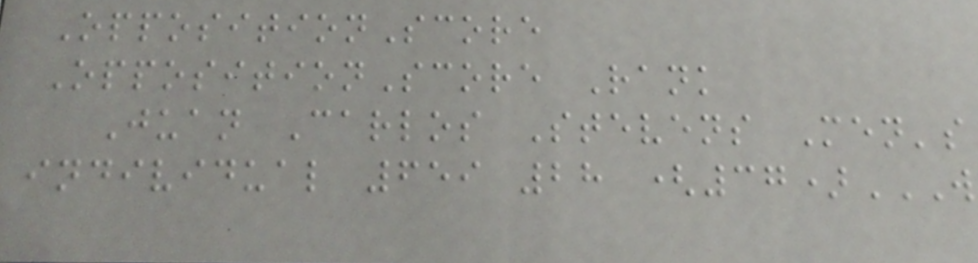OppositionScore
OppositionScore Rank
Juan Carlos Stevens Men's
individual 659 28 (37)W
